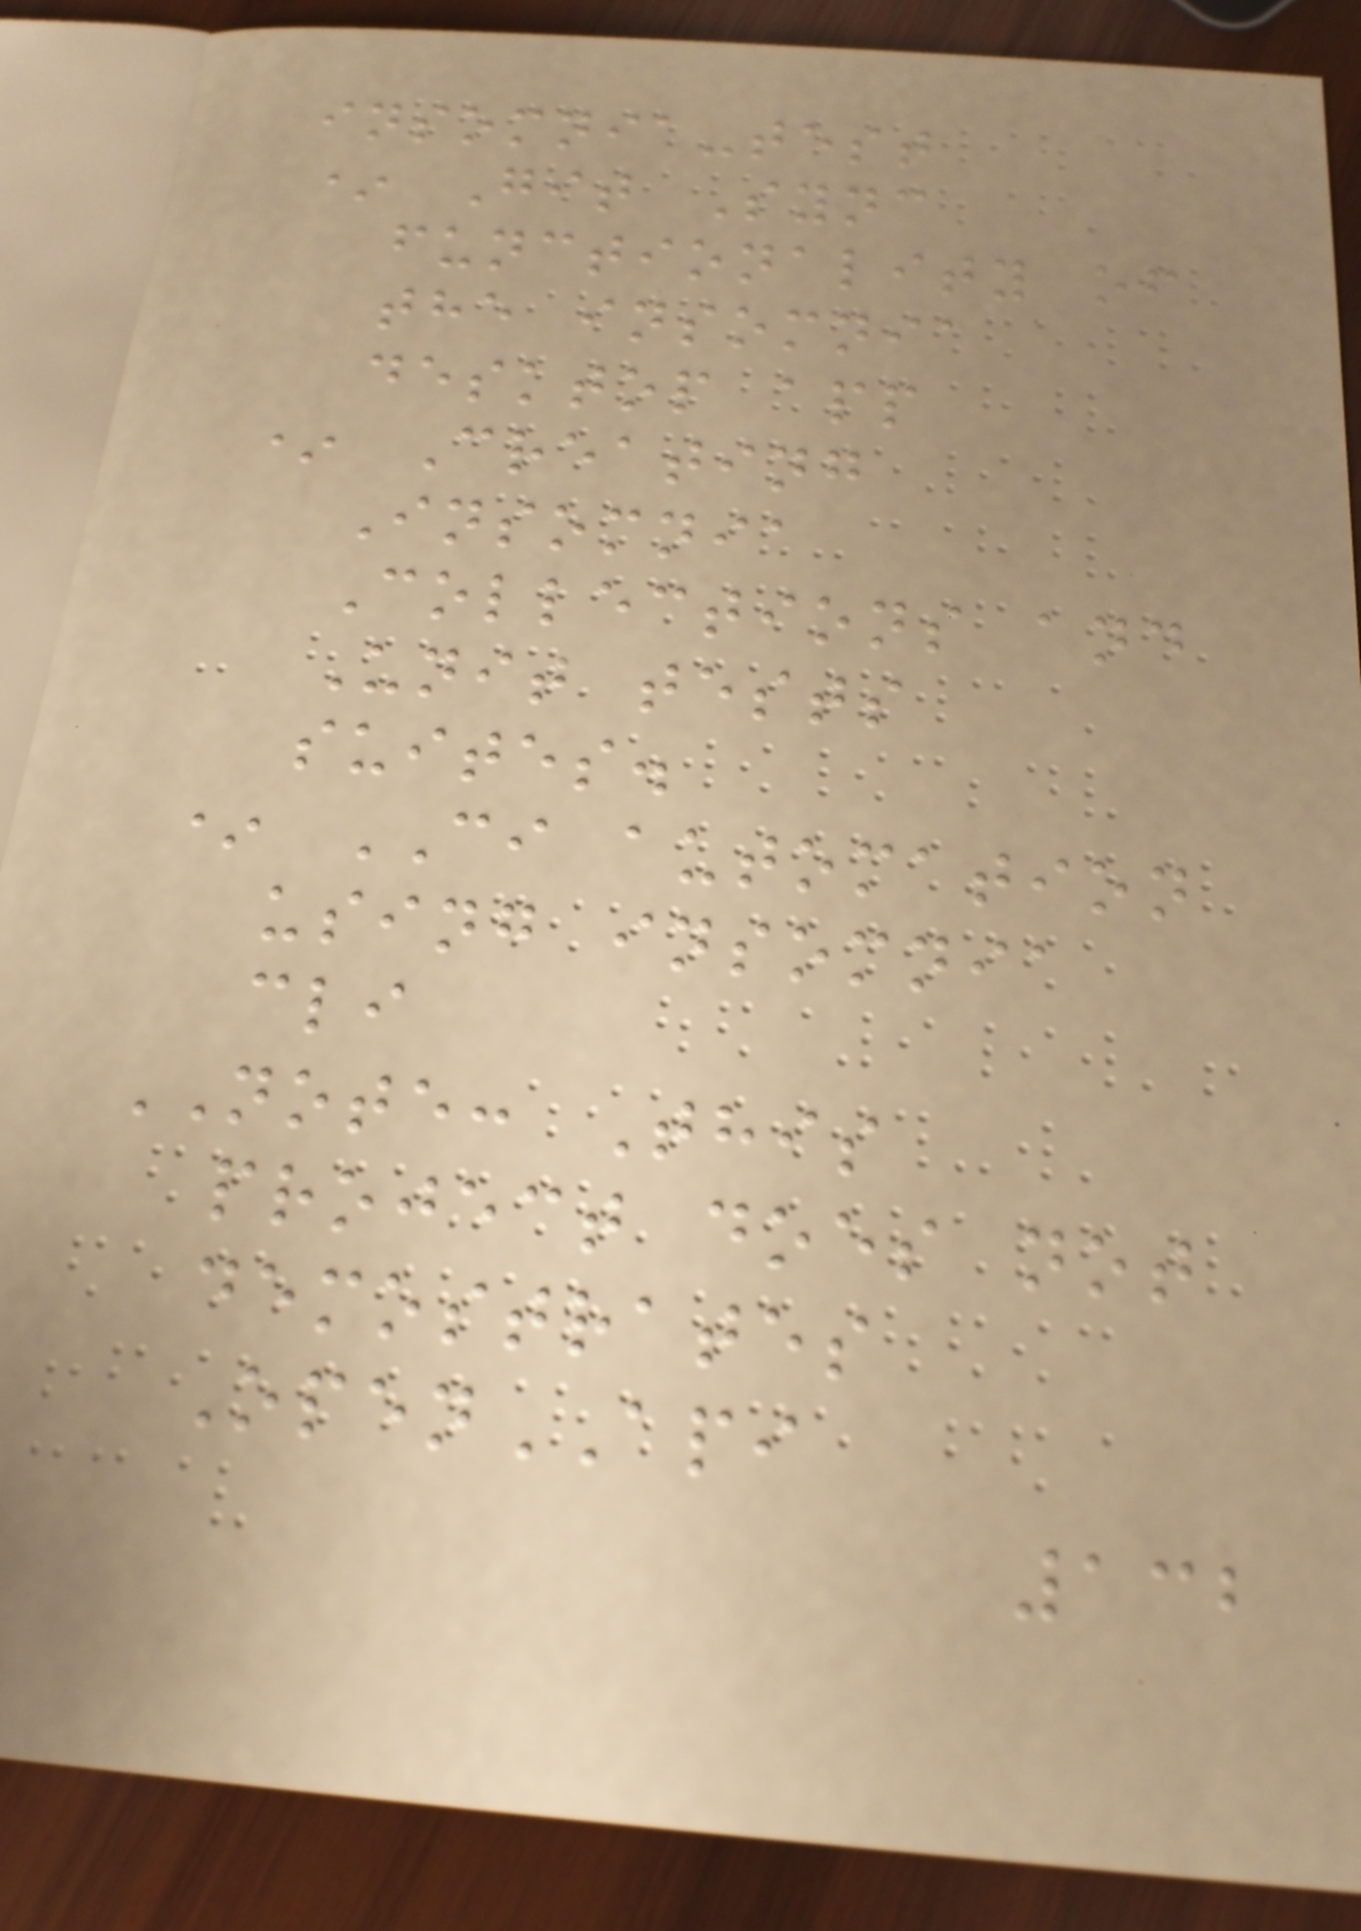insomnia-test
* Git Sync
functionality of
the insomnia
desktop app
* Creating
Insomnia
Collections and
Unit tests
suites.
* CI automation
using insomnia
cli
NOTE: This
project does not
demostrates
OpenAPI
132
